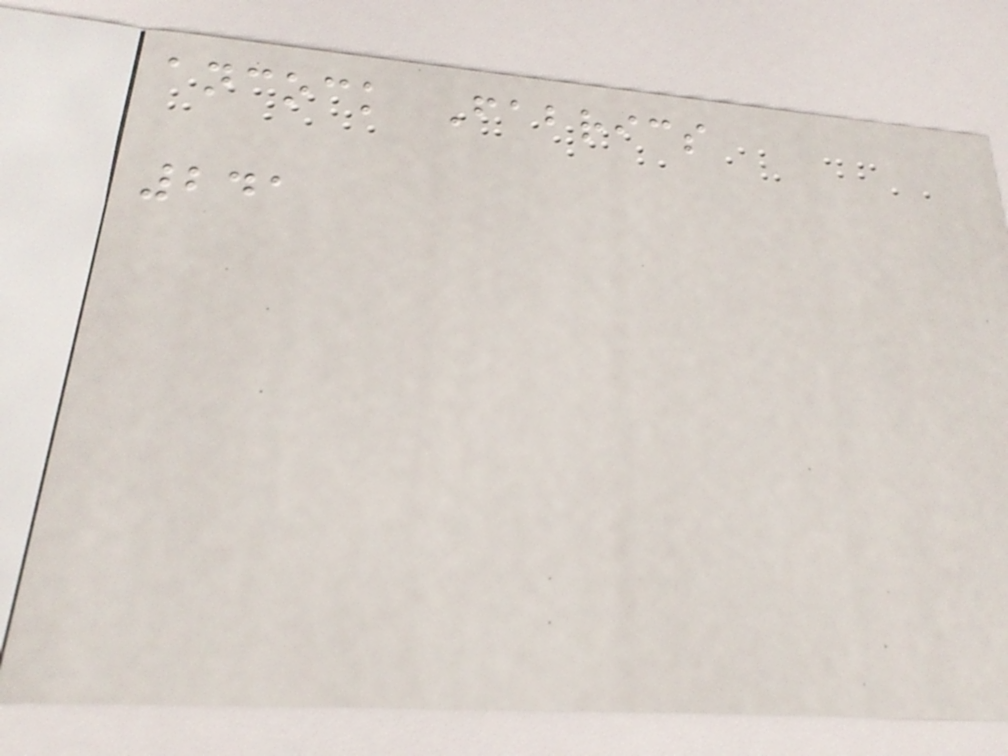ancock Fabrics
241
